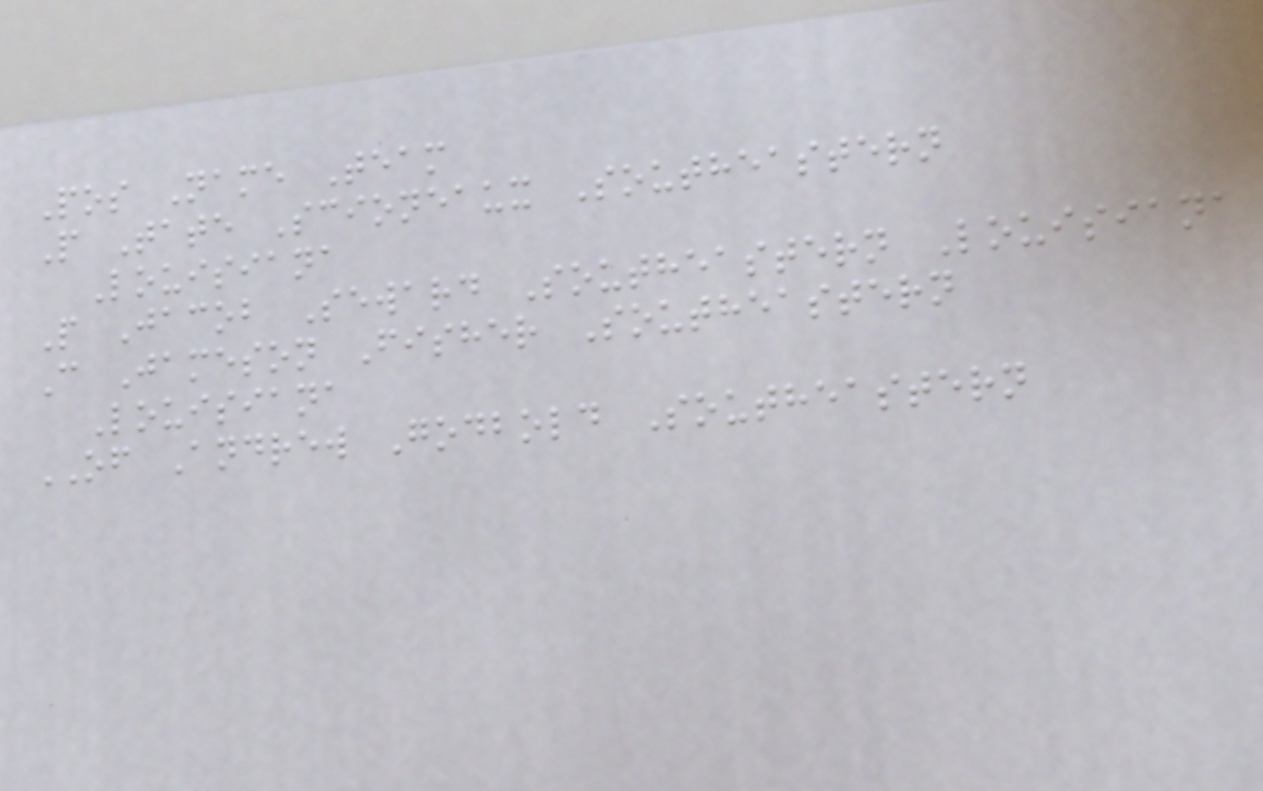Pos Name Team
P Tate Scioneaux Southeastern
Louisiana
P Jacob Seward Southeastern Louisiana
C Jameson Fisher Southeastern
Louisiana
OF Andrew Godbold Southeastern
